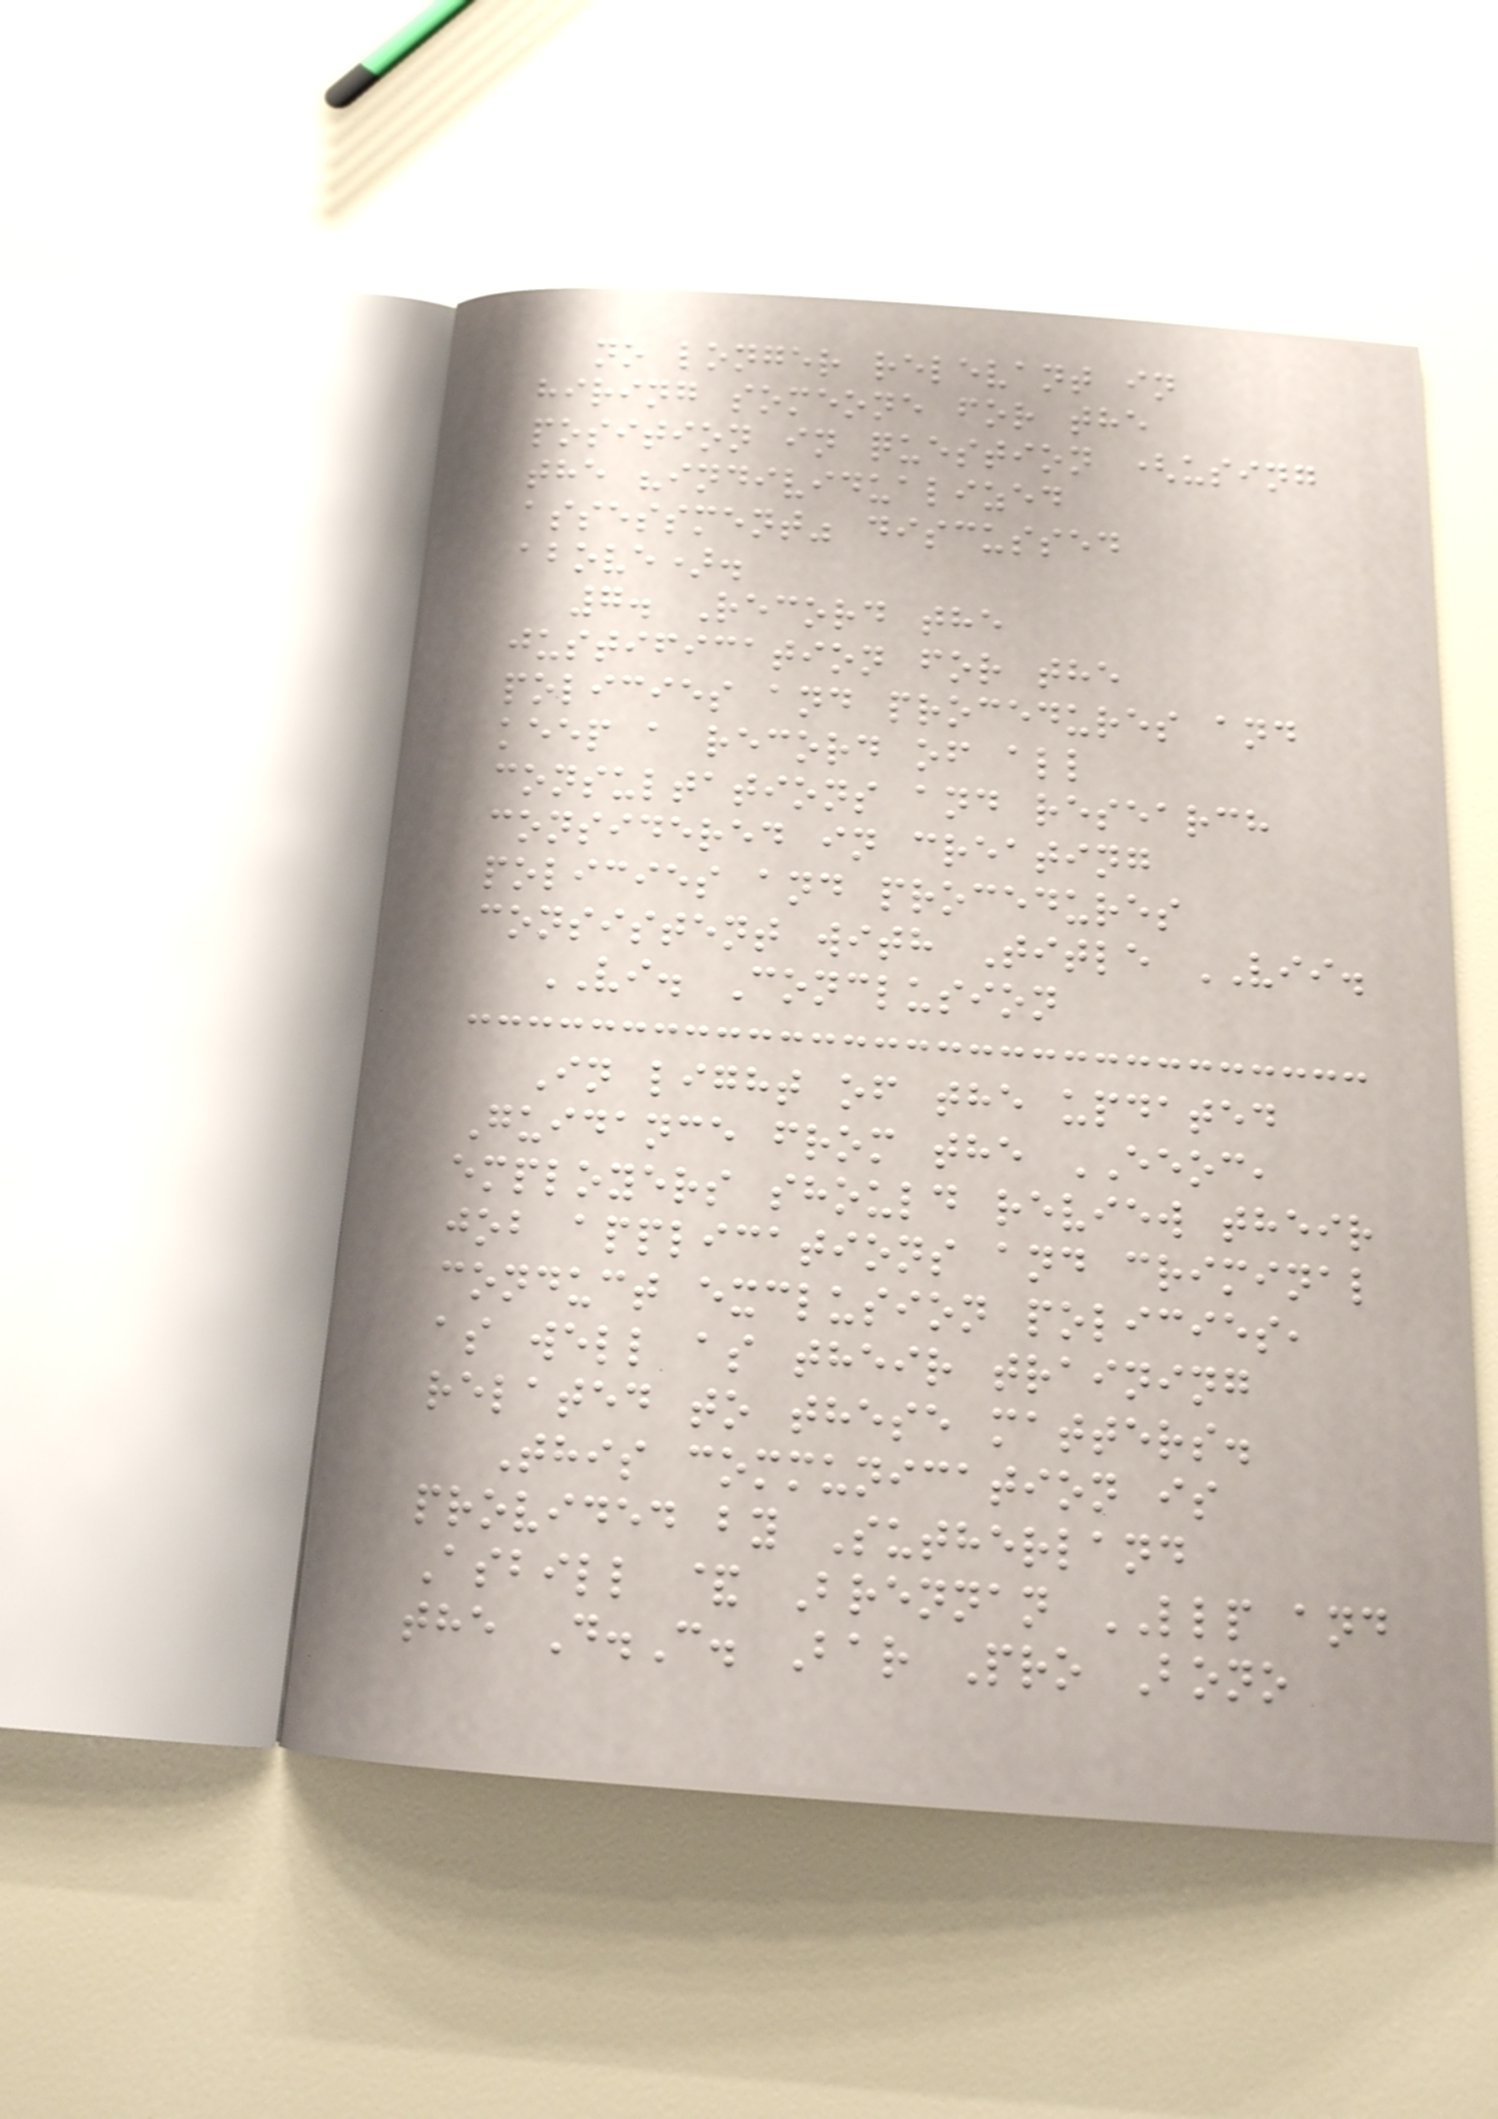no longer relevant in
hiring someone for the
position in question (using
the "individualized
assessment" discussed
above).
7. Record the
justification for the
policies and procedures and
keep a record of all
consultations and research
considered in creating
policies and procedures
consistent with Title VII.
VI. Conclusion
In light of the updated
Guidance from the EEOC,
employers should review their
job applications and criminal
conduct exclusion policies,
as well as their training
related to these matters.
This communication is
provided by Sutherland
Asbill & Brennan LLP and
the D.C. Bar Pro Bono
